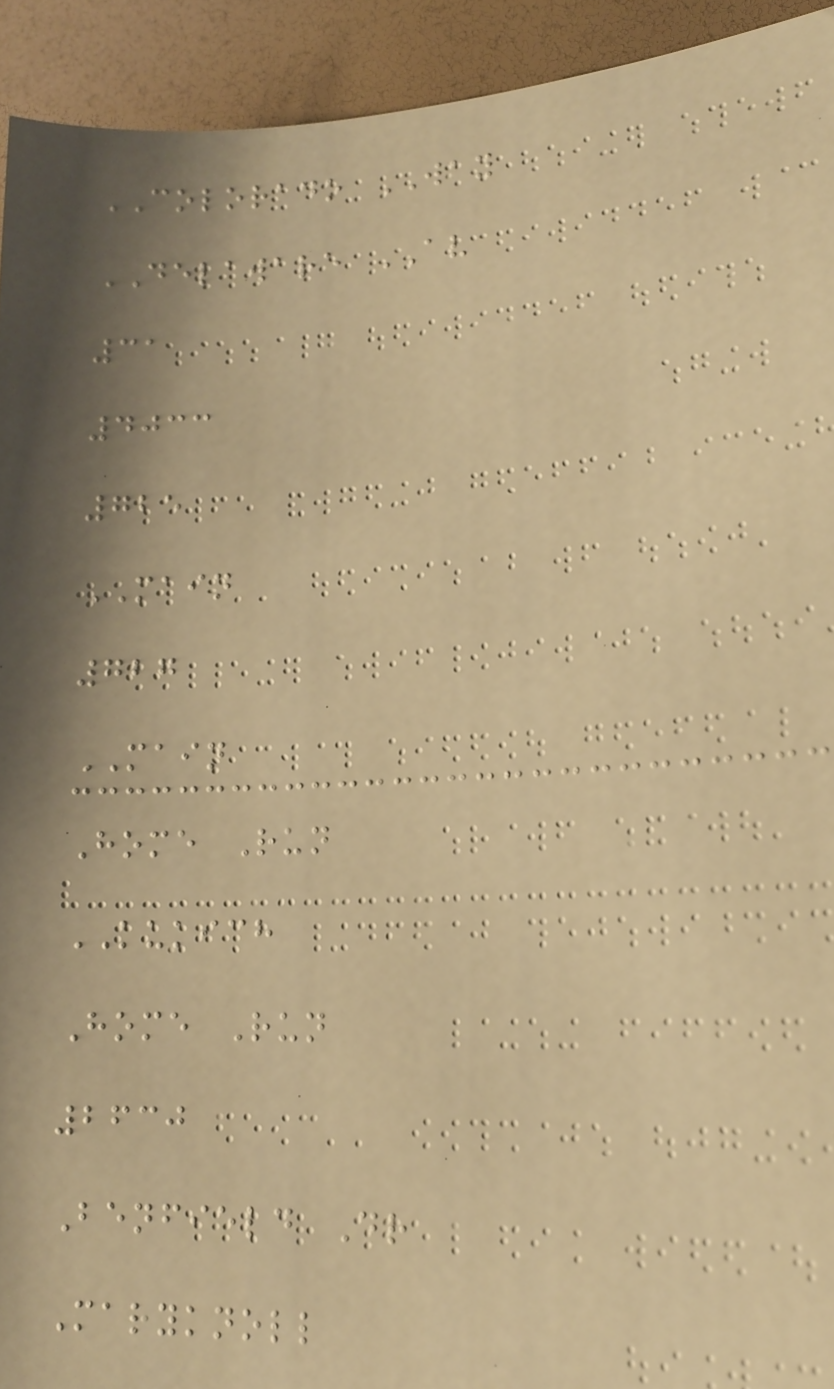COLORADO WAY
DELAWARE AV
31
4033
725
MAIN
727
MAIN
Home Run
KUKICH
Home Run
2630
Benfield Dr
Maryknoll
